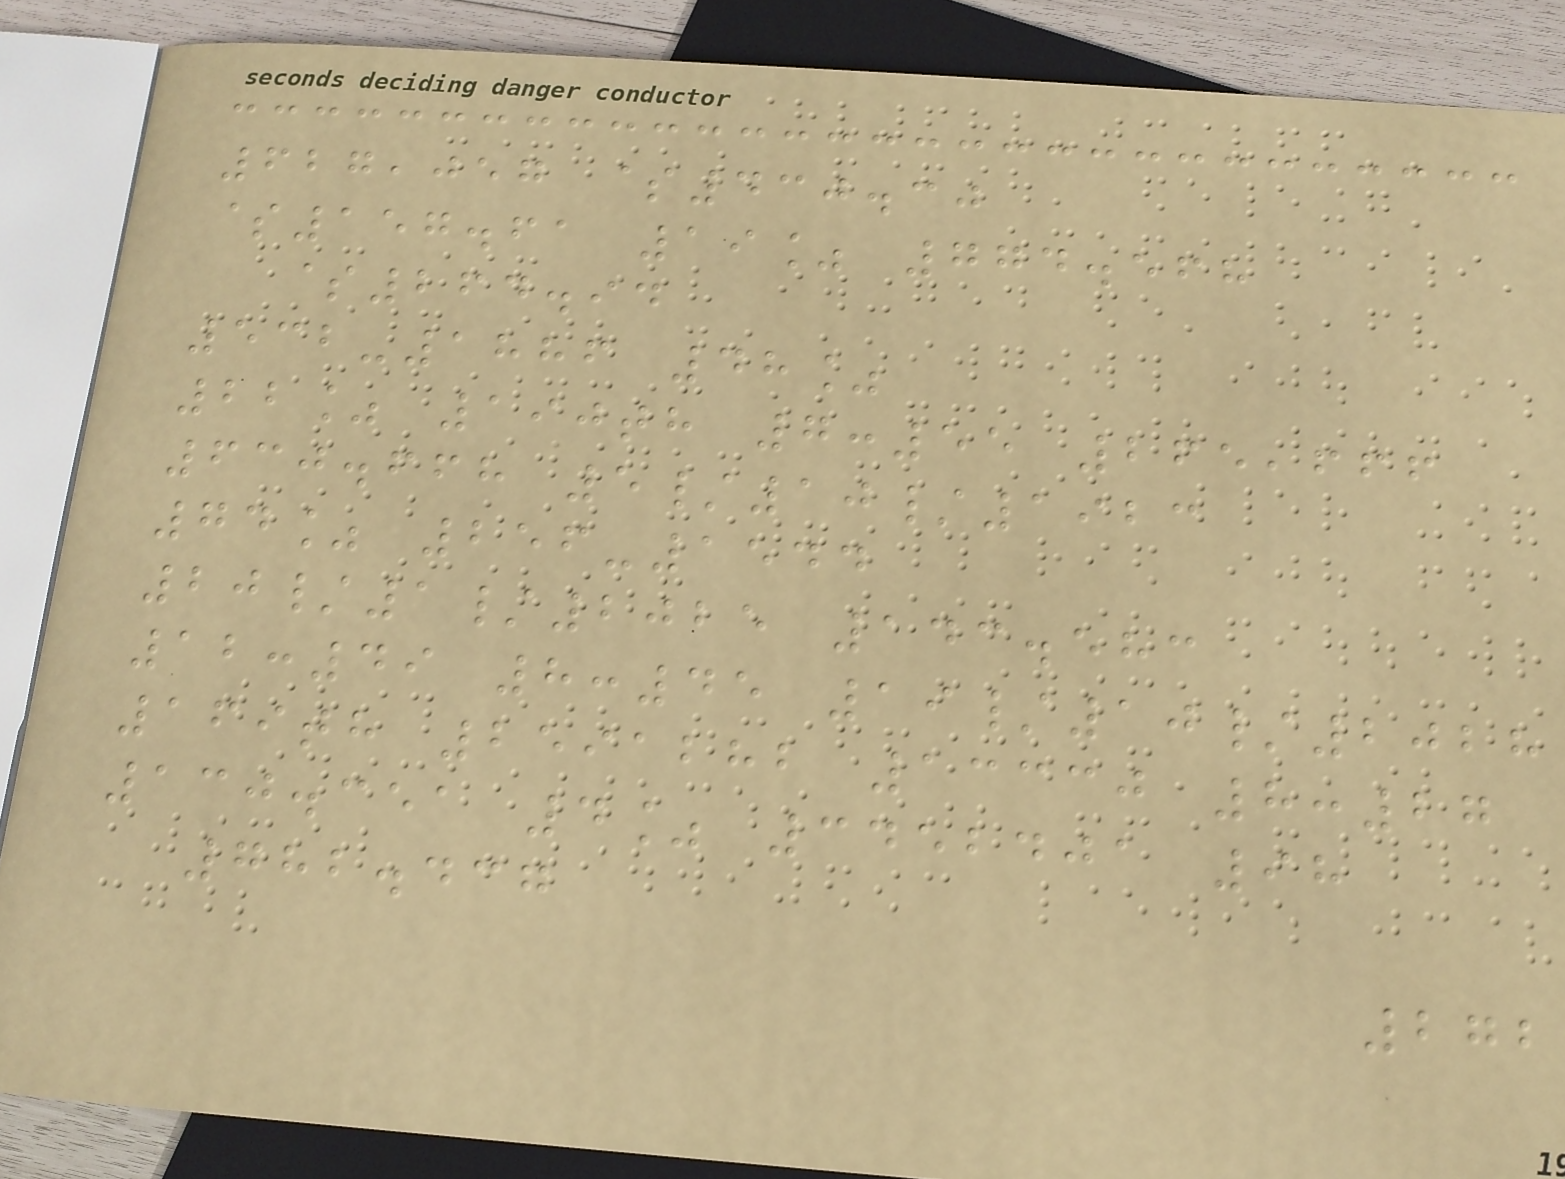627,057 $430.30
$157.61 19% 774.568
$264.94
532-1886 48%
22% 190th 7:55 265,666
630.668 5/10/1923
74% 256-1544
20/1/2025 143.583
12:49 8:45 19/10/2028
169th 2591282 13330 8:27
130.351 4% 3452401 98
782.437
272
